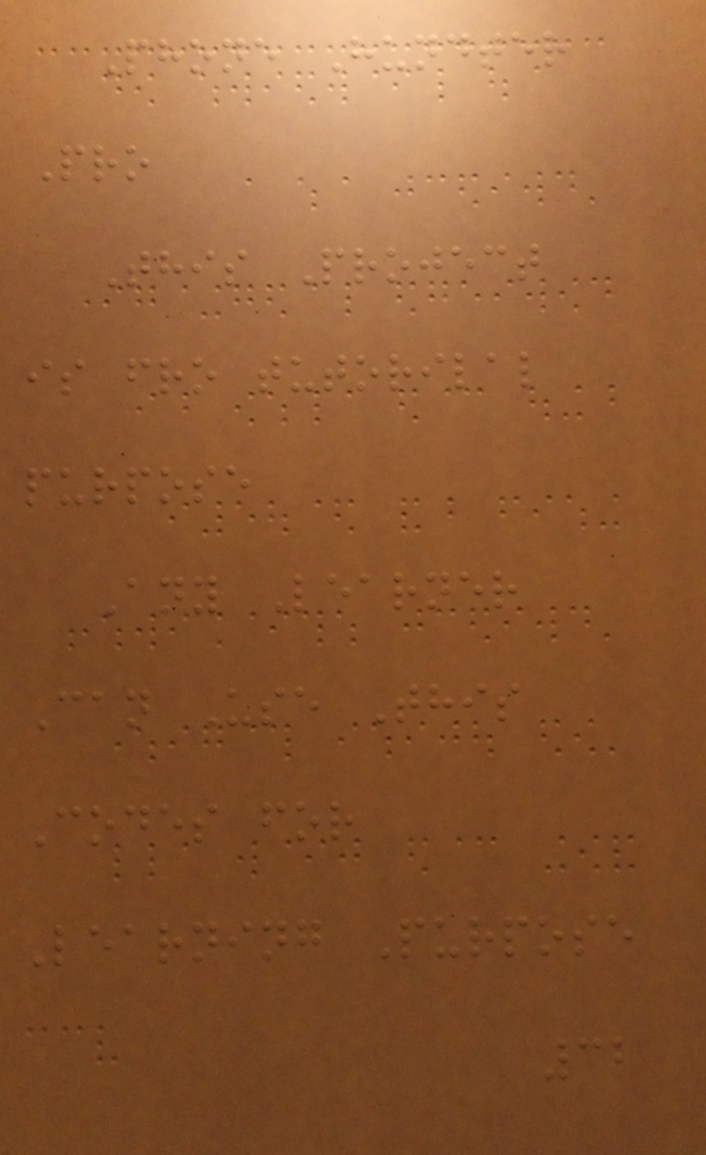Phone Hundter
Pro
This Project
is fro tutorilal
purpose
Any Learner
Can Use This
Codes for
Learning Purpose
32
